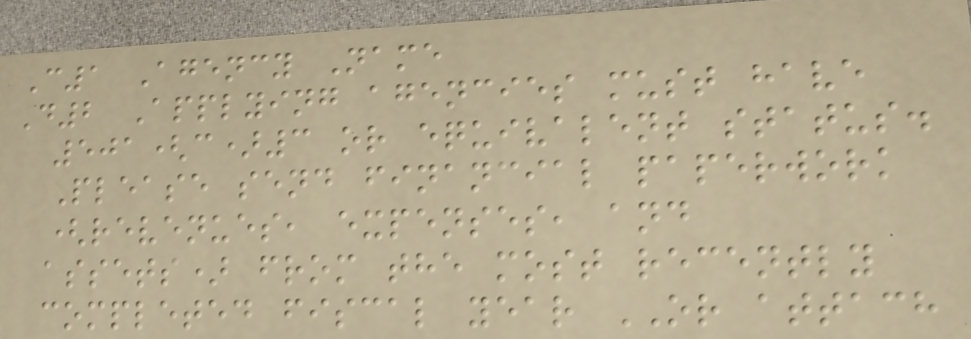C1 Agency Name
D2 Applying agencies must have
501(c)3 or equivalent status.
Please send financial paperwork
(revenues, expenses, and
assets) from the most recently
completed fiscal year OR attach
